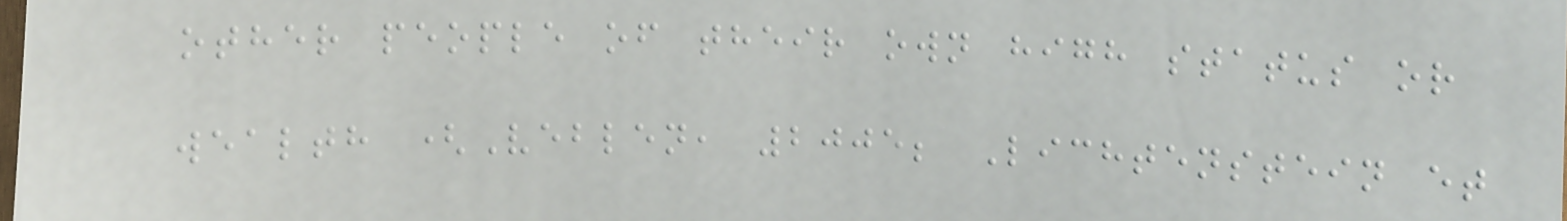other people of their own high status or
wealth (Veblen, 2005; Lichtenstein et
